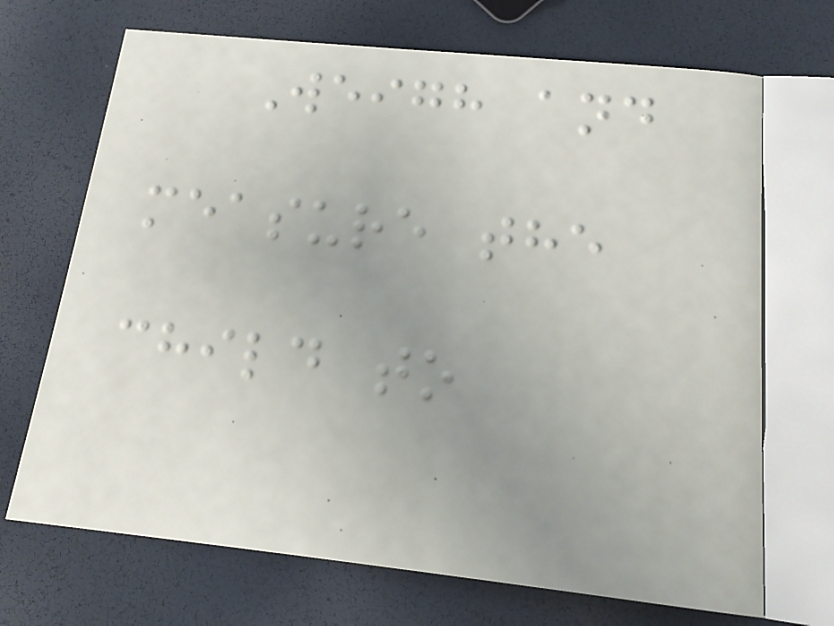Weigh and
measure the
child to
